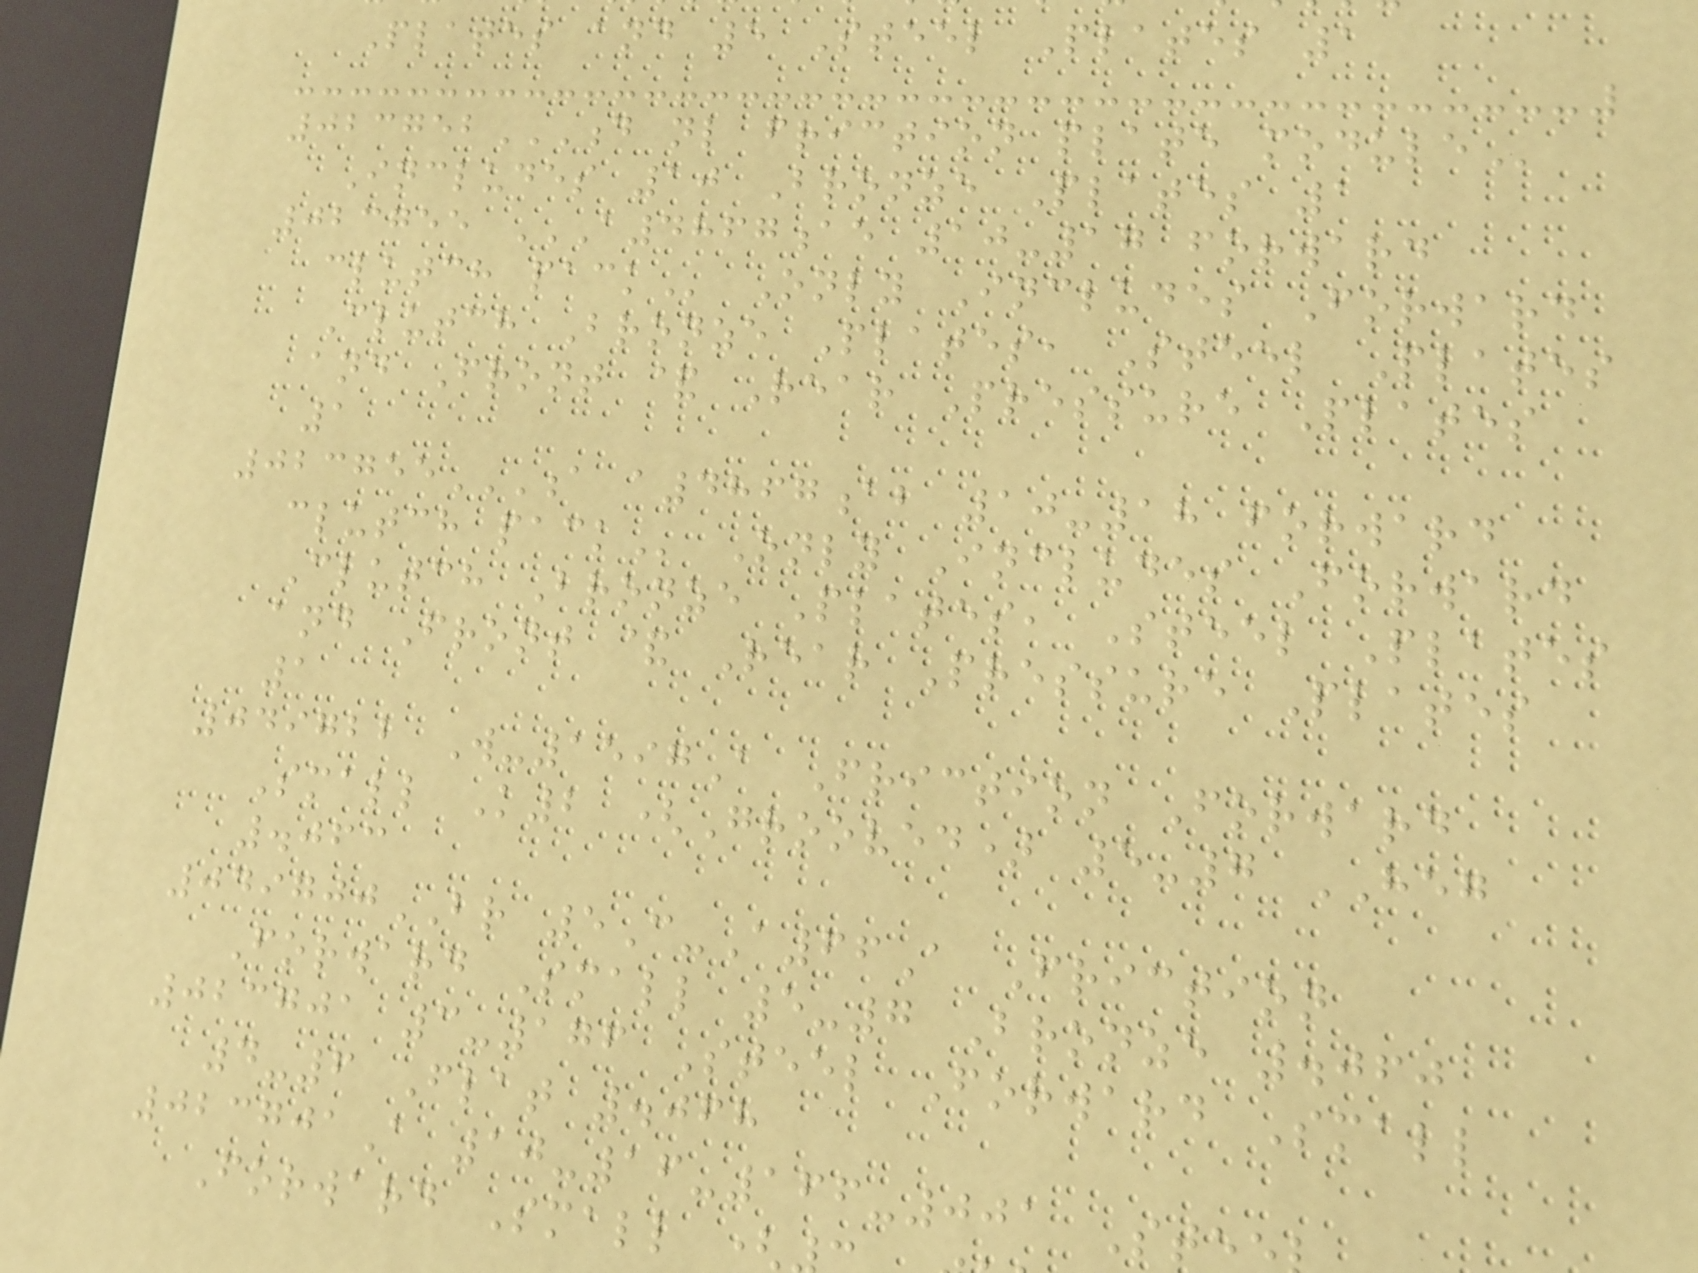Plates and 5 Steel Plates 1
023752D NL FRICTION PLATE MODULE
Includes 10 Bronze Plates 1
023755 A4867AE 10-17 FORWARD
Clutch Bronze Plates, Steel Plates
and Front & Rear Pressure Plates
1
023755A A4867AB 10-18 FORWARD
Clutch Bronze Plates, Steel Plates
and Front & Rear Pressure Plates
1
049722 W-1597A Friction Forward
Small K2 (Grooved) 5-7 HEG
.063
049700BR 5C-A66A Friction
Forward Small 5-7 Bronze .060
023701 3-176 Steel Forward Small
4-6 Flat .068
023701A 10-16-166-001 Ste
Forward Small (
